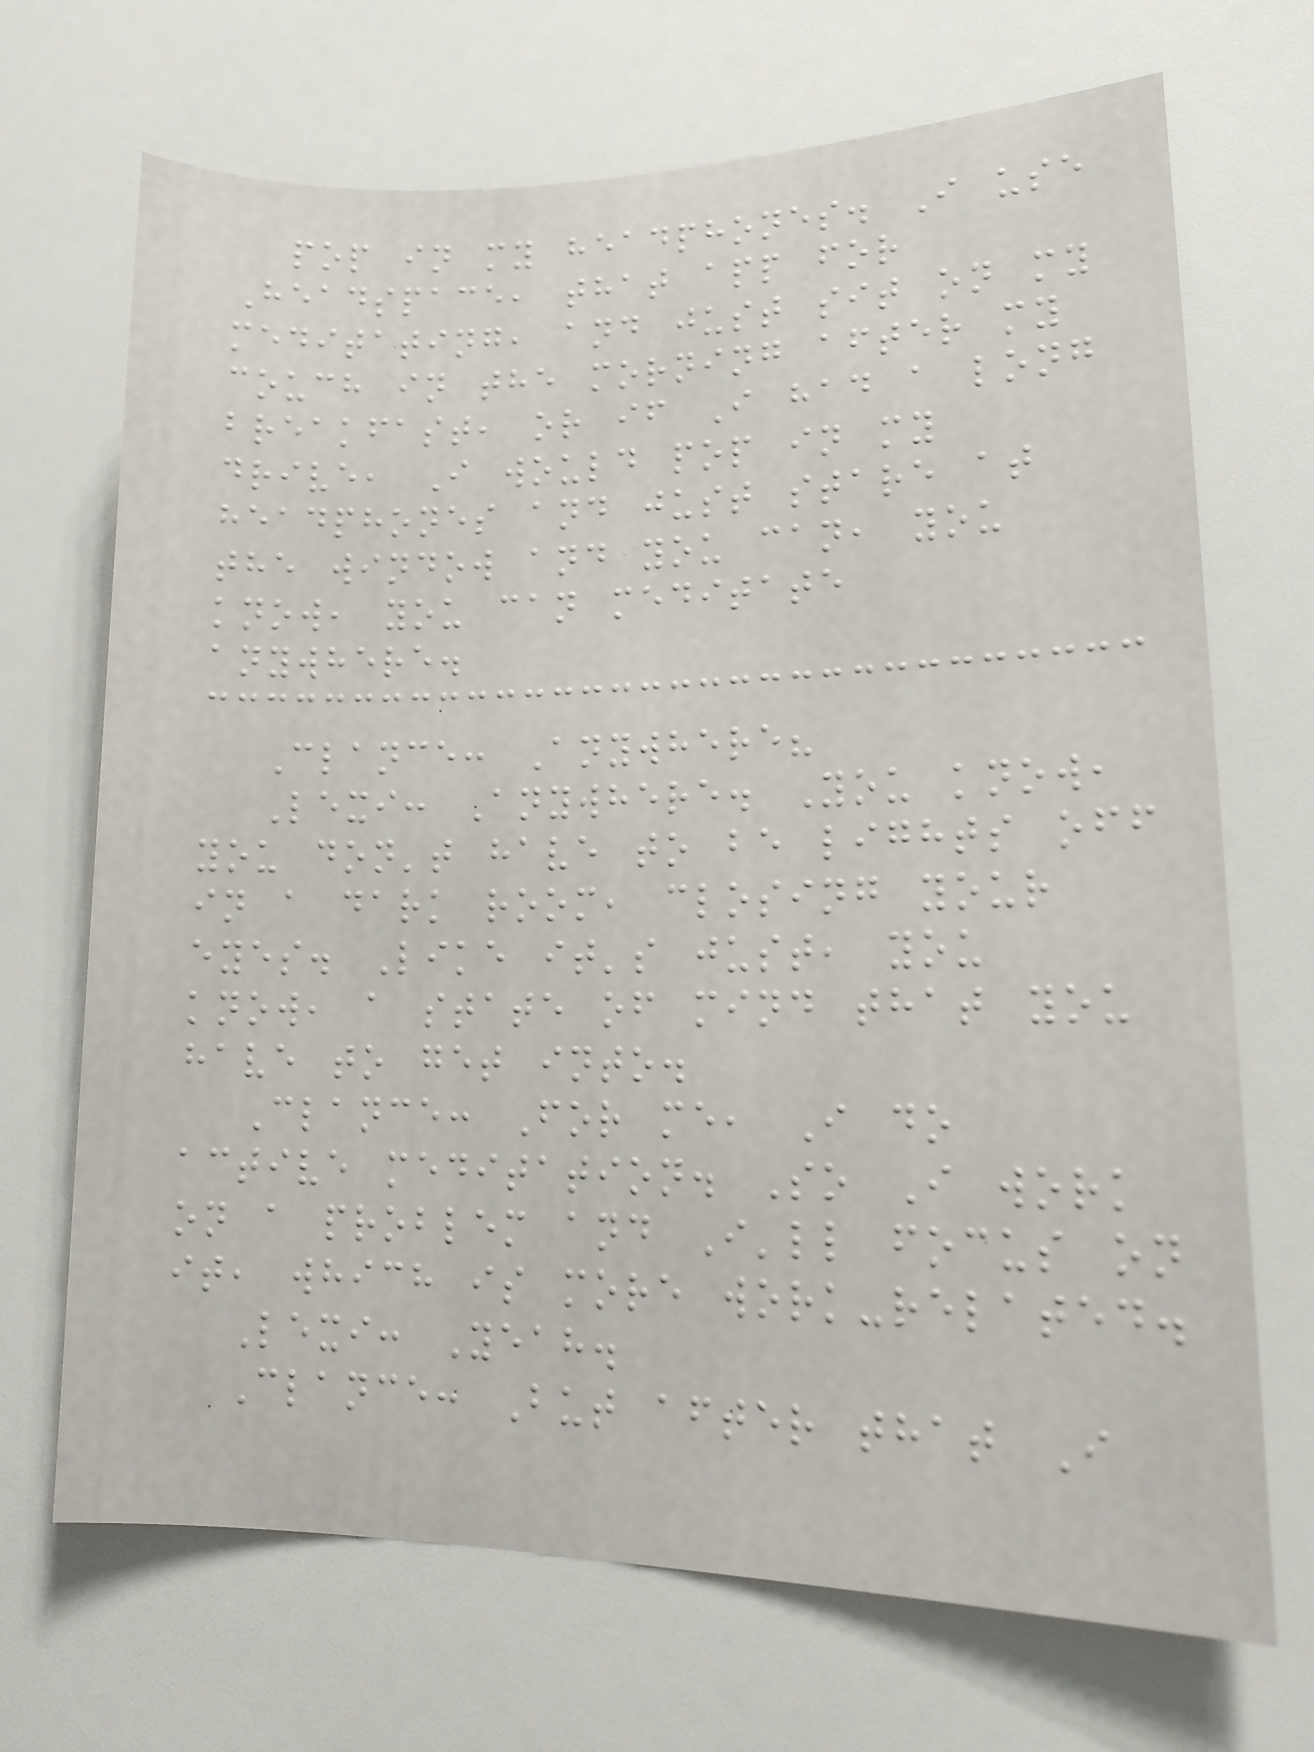pop in my headphones. I use
Headspace, that app for
meditating, and just sit on my
couch in the morning after my
breakfast, or if I had a long
drive, I would pop in my
headphones and just stare at
the window and you can, you
know, you can meditate
anywhere.
Clance: Anywhere?
Lexi: Anywhere. You know,
you don't have to be lights off
in a dark room, closing your
eyes. Like it's just, you
know, a state of mind that you
have to get into.
Clance: For me, I do
active meditation. So I work
on a problem and I'll focus on
it, which is more work-related.
Lexi: Yeah.
Clance: But after that I
